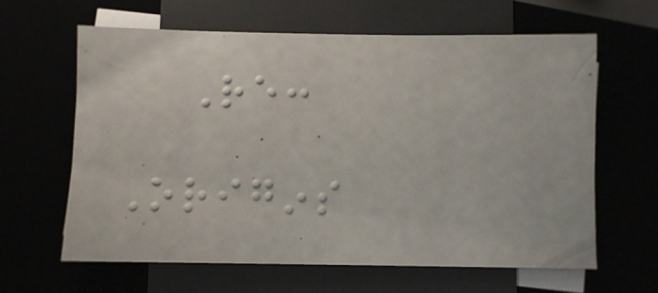Re:
Origins
